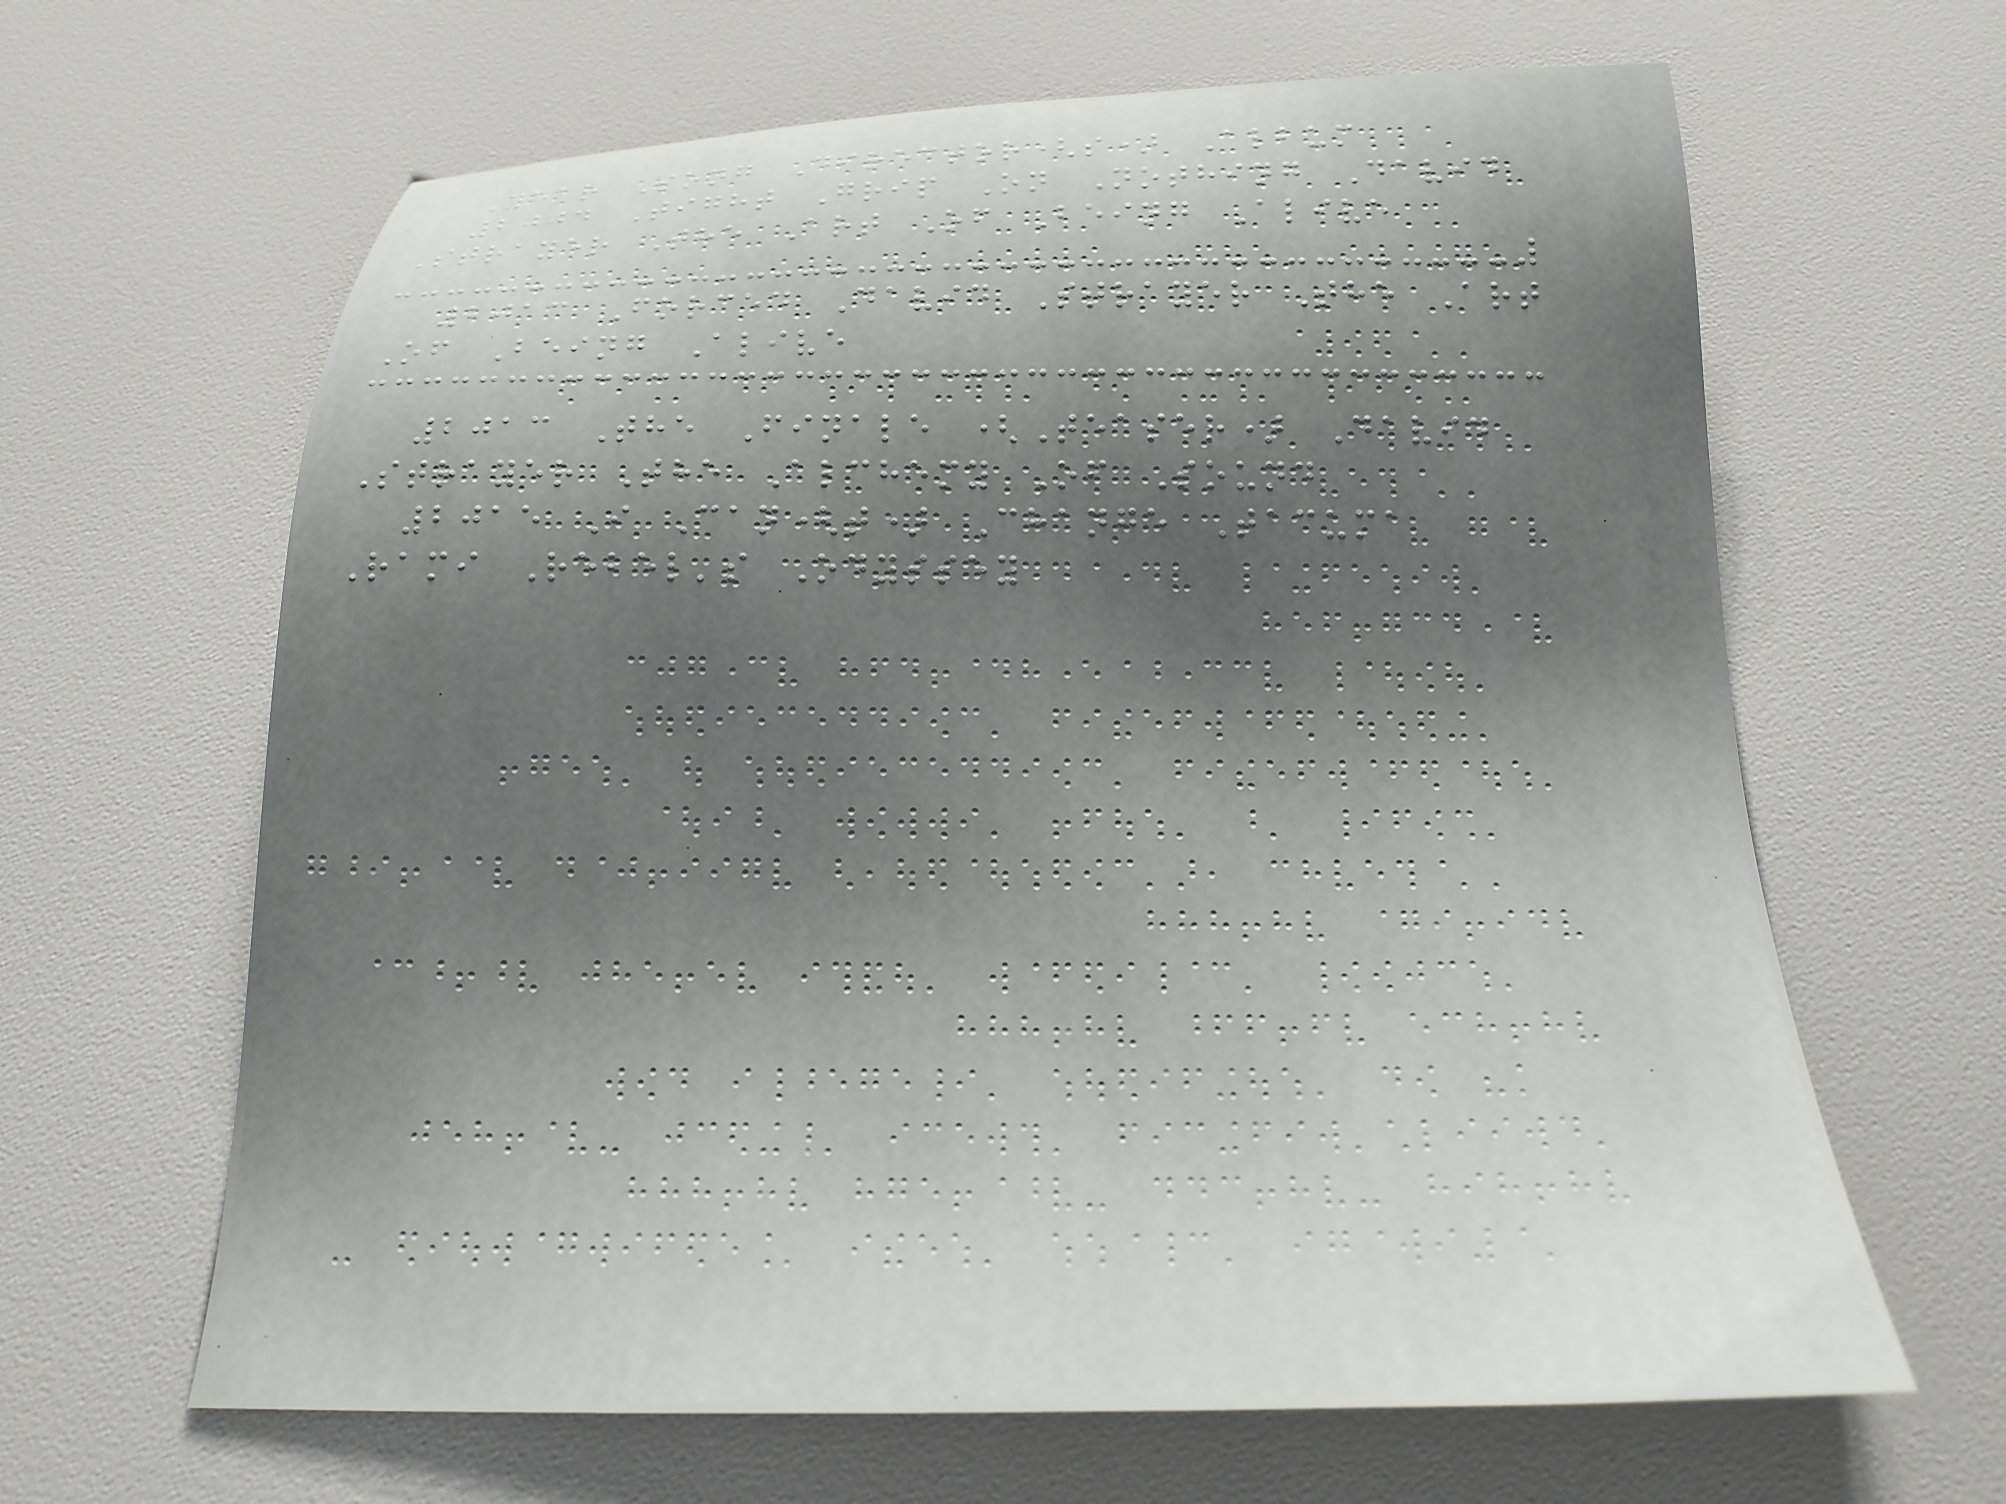Year Song Director(s) Album
2004 Tight Grip On Nothing David
Strayer The Art Of Being Alive
2013 Forced David Strayer The Art
Of Being Alive
2013 The Finale (Teaser) David
Strayer The Alchemy Of Sound
2015 I Can(t) Change Tacuma
Rami Rebel's Odyssey
